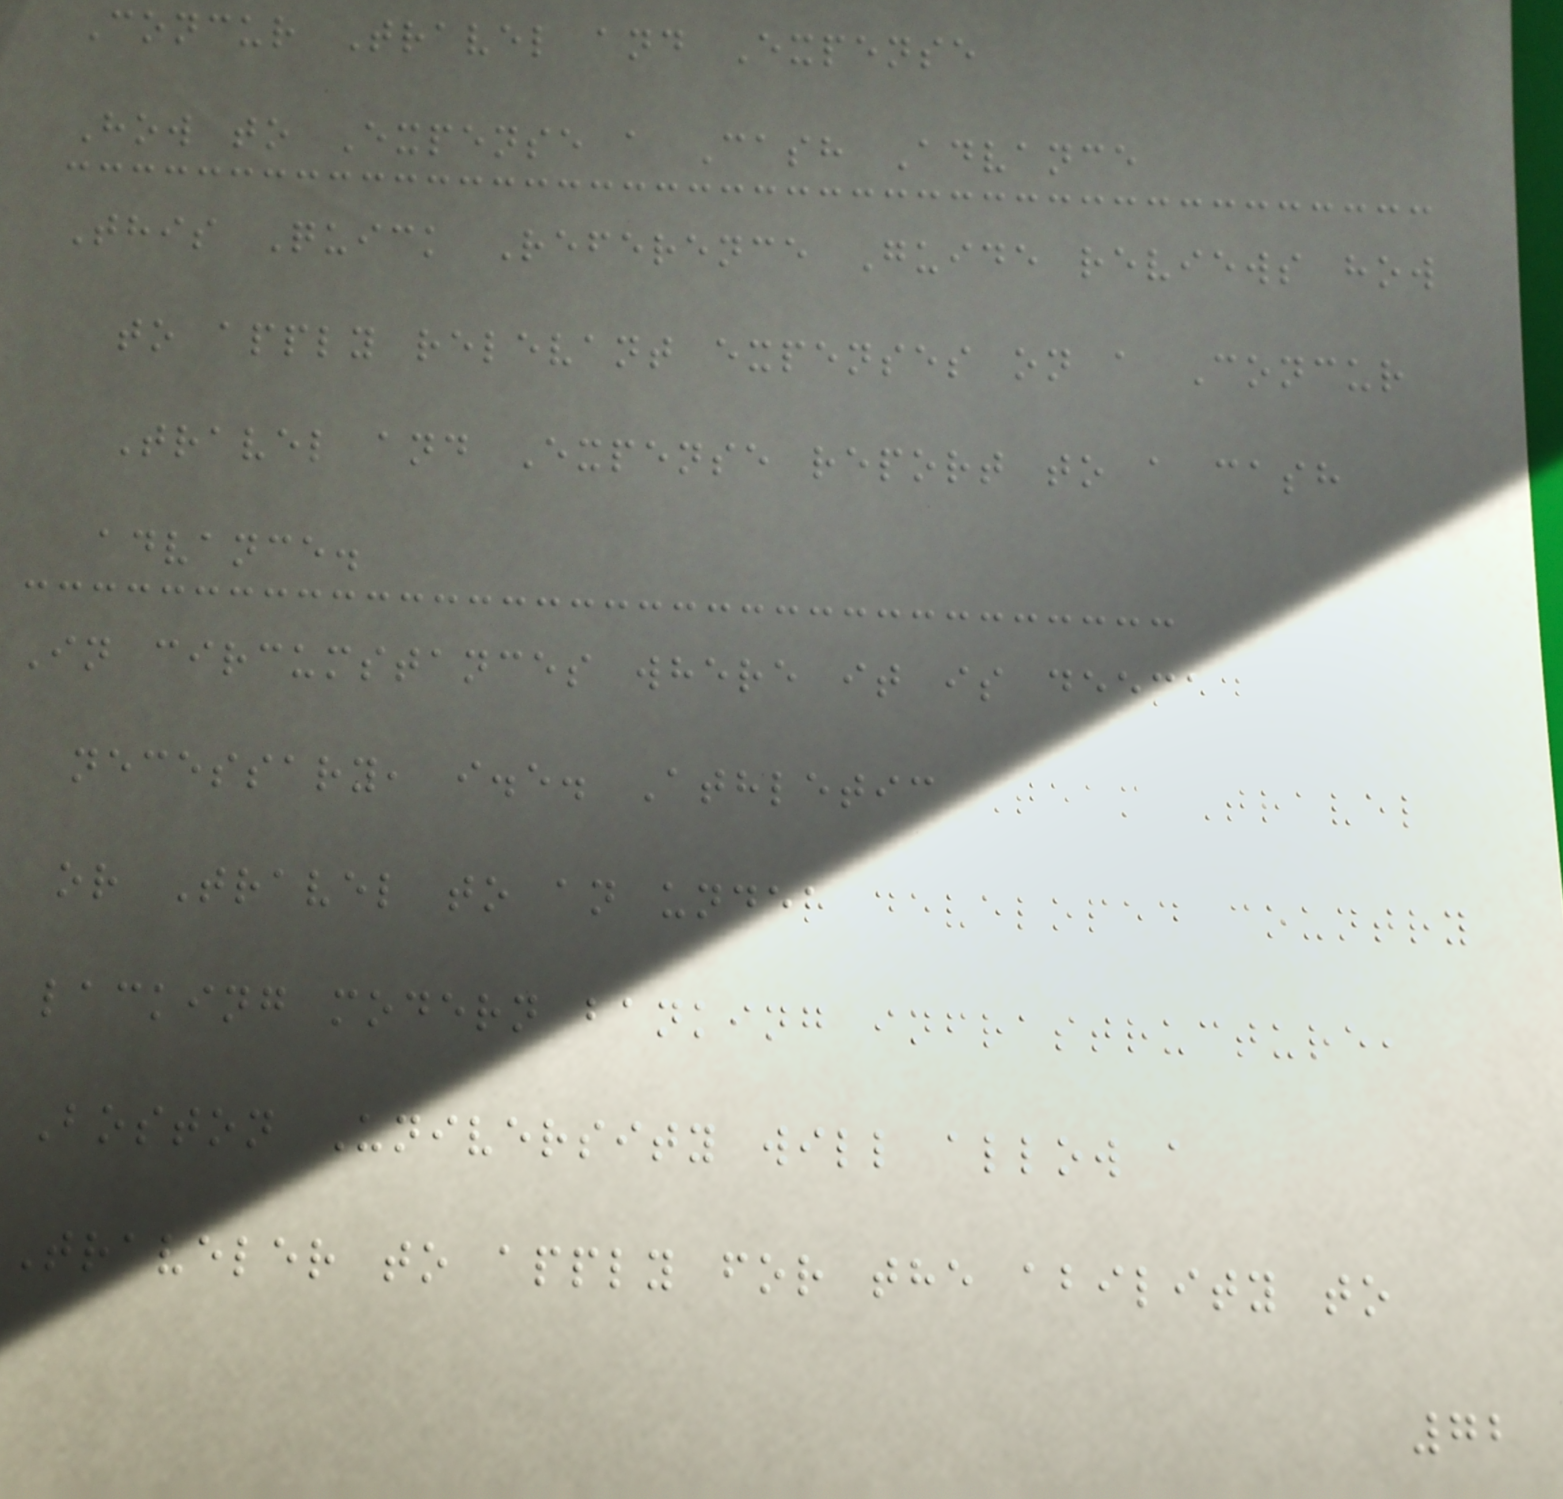Concur Travel and Expense
How to Expense a Cash Advance
This Quick Reference Guide reviews how
to apply relevant expenses on a Concur
Travel and Expense report to a cash
advance.
In circumstances where it is deemed
necessary, i.e. Athletic Team Travel
or Travel to an under developed country
lacking modern banking infrastructure,
Boston University will allow a
Traveler to apply for the ability to
72
